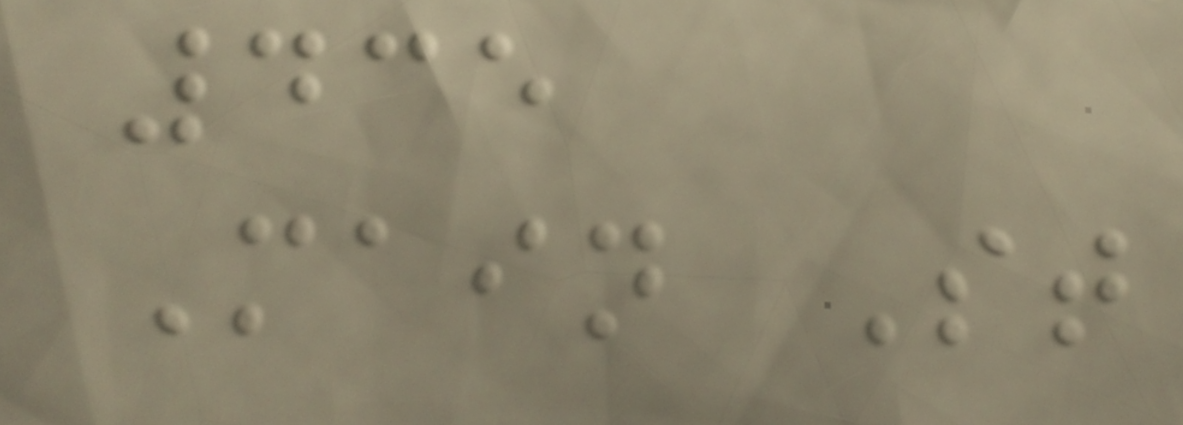435
Main St
